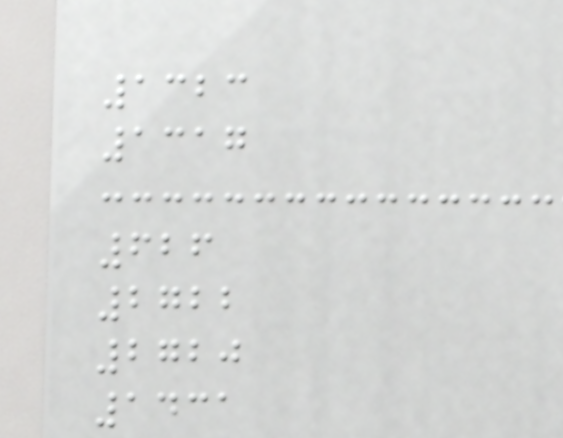1323
1317
626
2722
2720
1431
